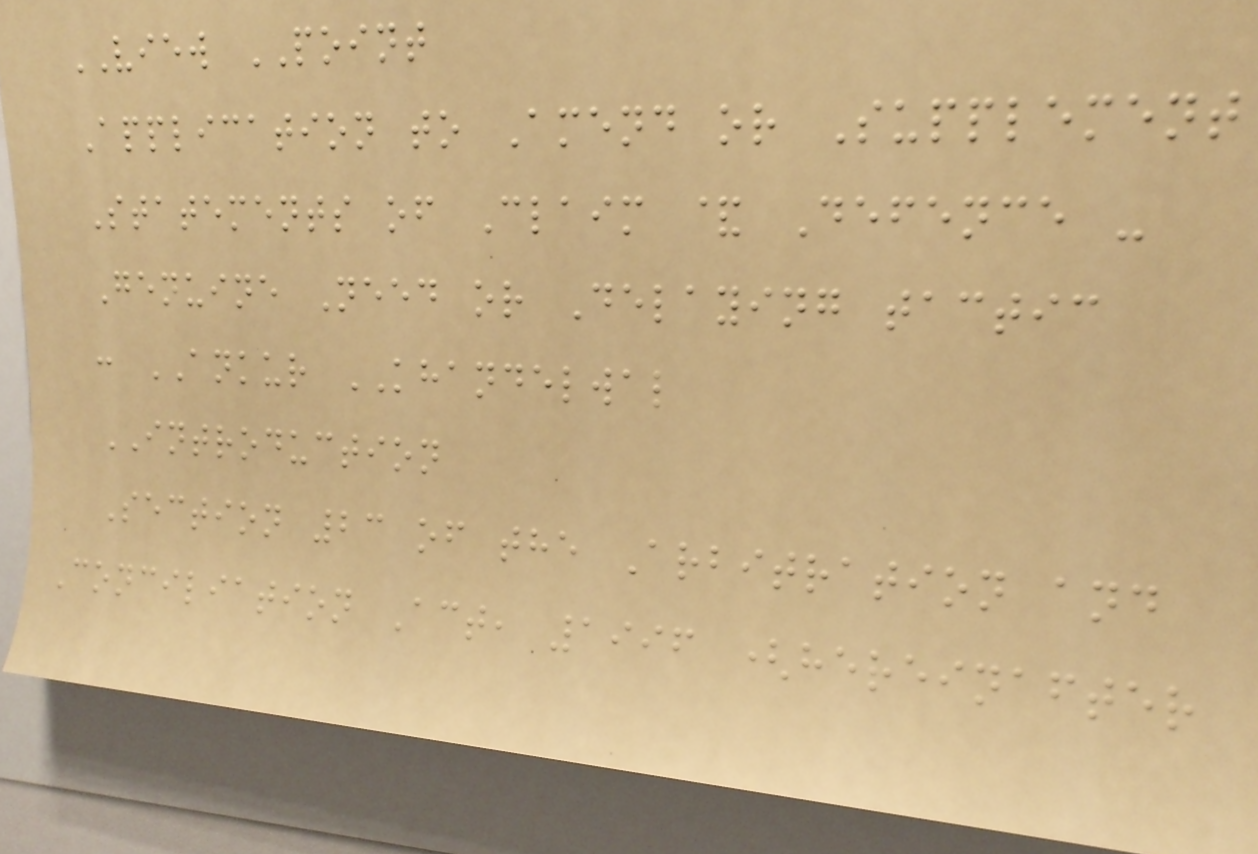VIEW POINT
Application to Amend or Supplement
Statements of Claim & Defence -
Genuine Need or Delaying tactic
: ANKUR KHANDELWAL
INTRODUCTION
Section 23 of the Arbitration and
Conciliation Act, 1996 (hereinafter
